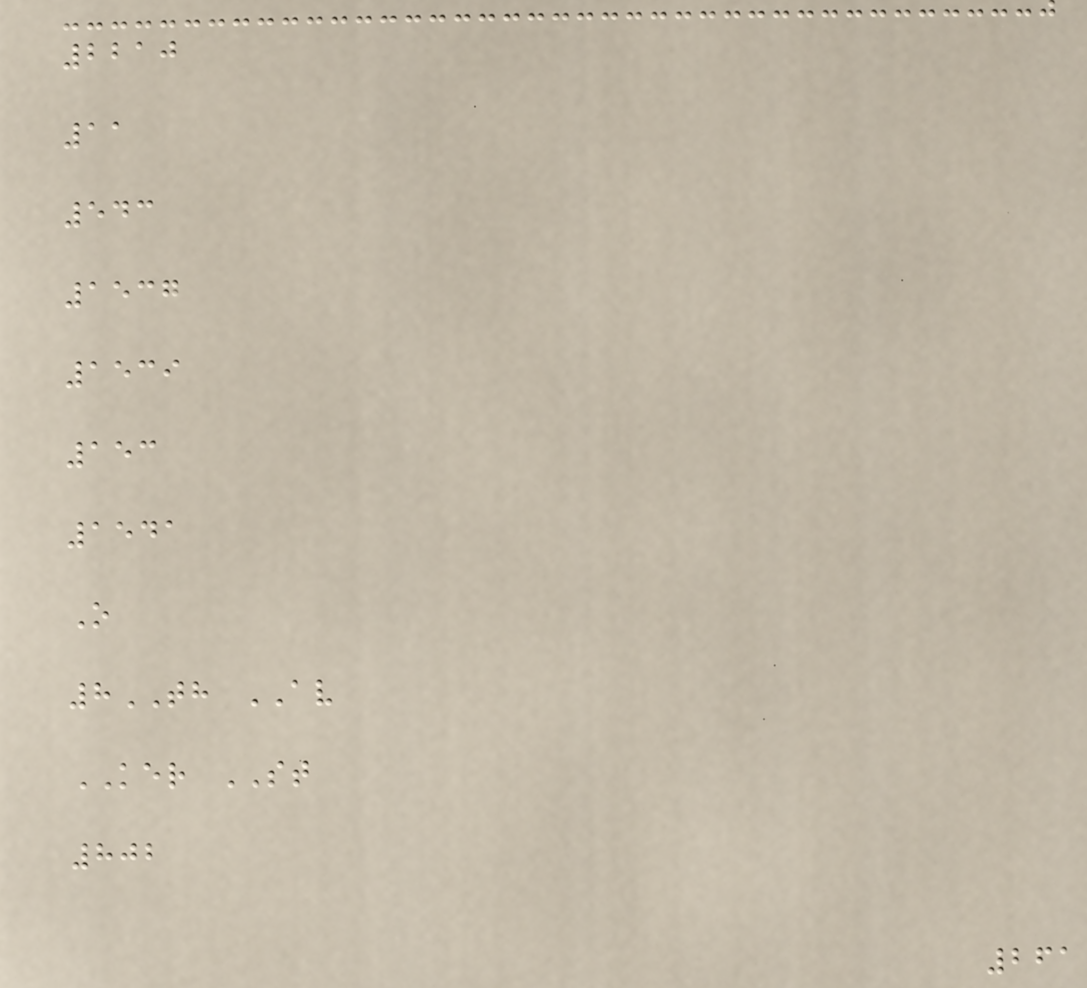2210
11
543
1537
1539
153
1541
O
8TH AV
KER ST
802
261
